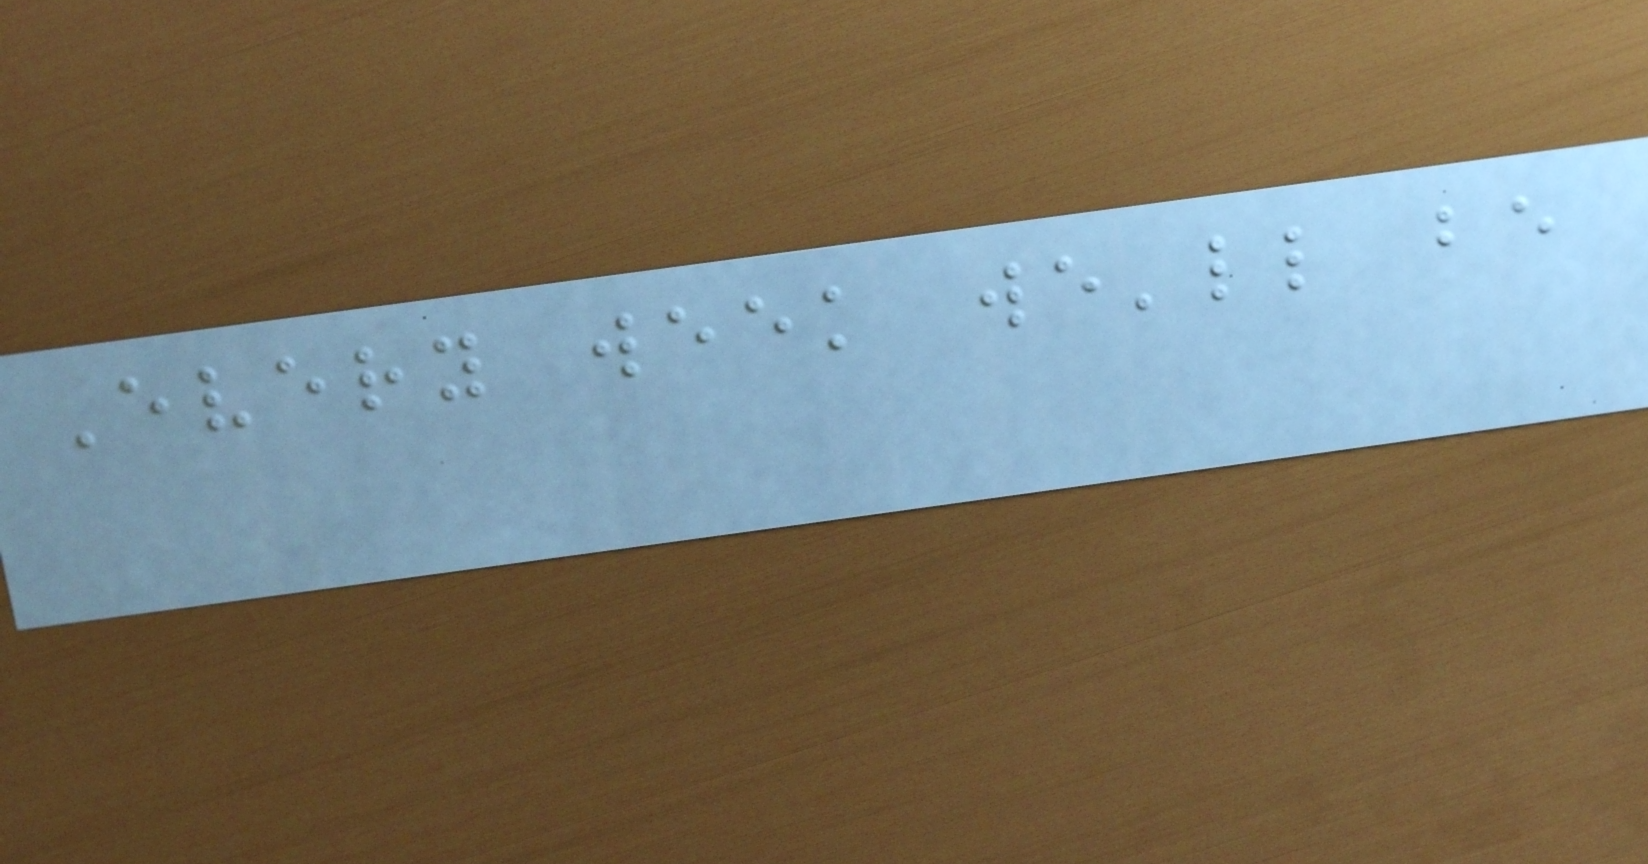Every week we'll be
